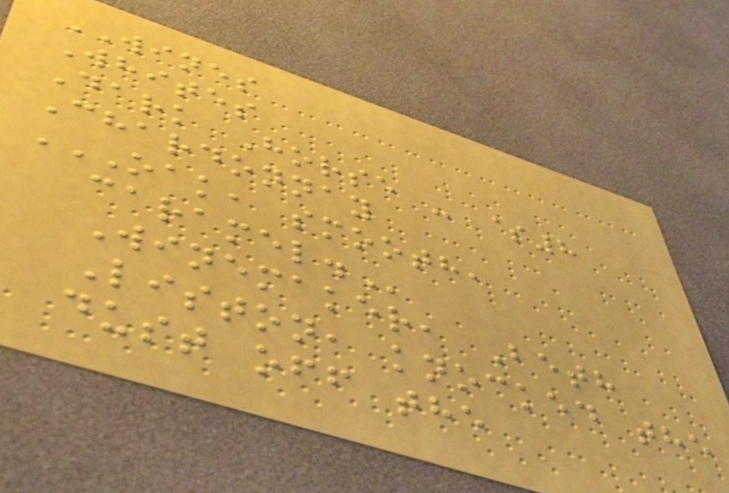WINES
Whites
Dark Horse - $8
Chardonnay
OAK, SMOOTH,
CARAMEL.
Winemaker, Beth
Liston, knocked the
dust off the
